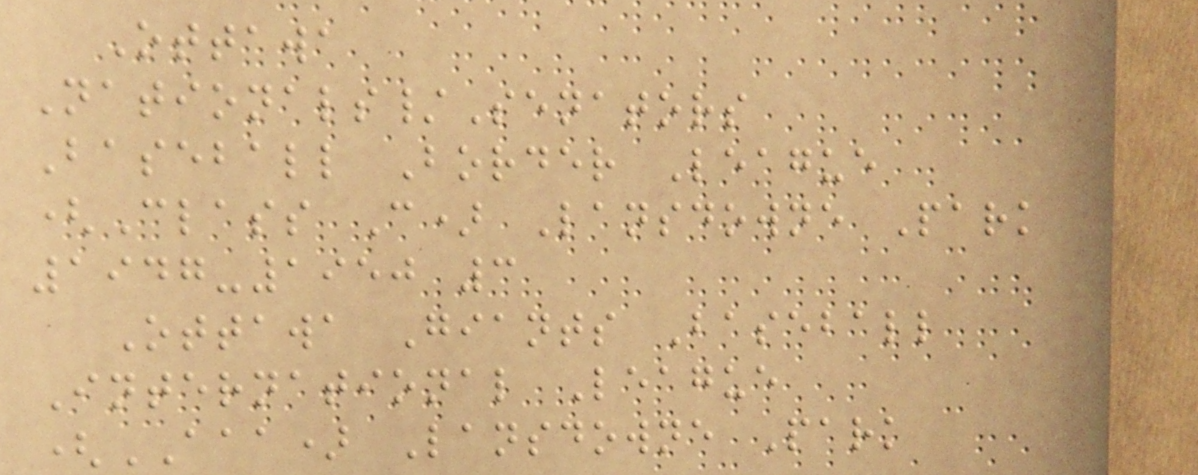Ottawa
Nationals/Senators
Baseball Border League
(Class C) Lansdowne Park
1947-1950 3
Ottawa Giants Baseball
International League
(AAA) Lansdowne Park
